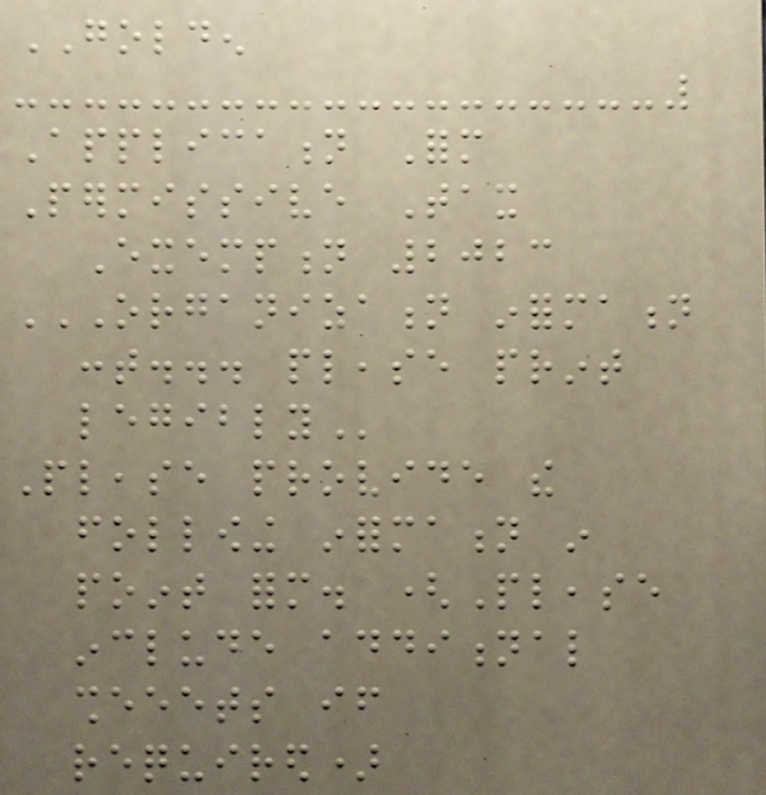GOLDEN
Application Form
Permissive Tax
Exemption 2023
ORGANIZATION INFORMATION
CONT... PLEASE PRINT
LEGIBLY
Please provide the
following information in
point form. (Please
include additional
sheeets if
required)
